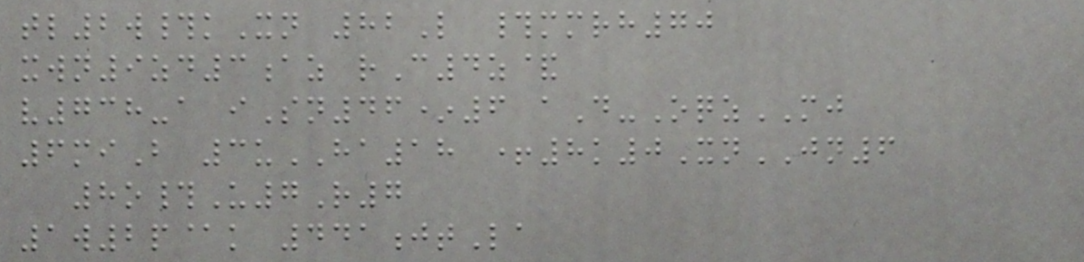tl2w#kXn 82L #mmrh70
xwn9zd3az rC4z&
v738-a iSn46*6 aD-OqzMJ
6miB 3uHA18 +8k0XnJN6
8o#U7R7
1w2p@k 441jtLa
